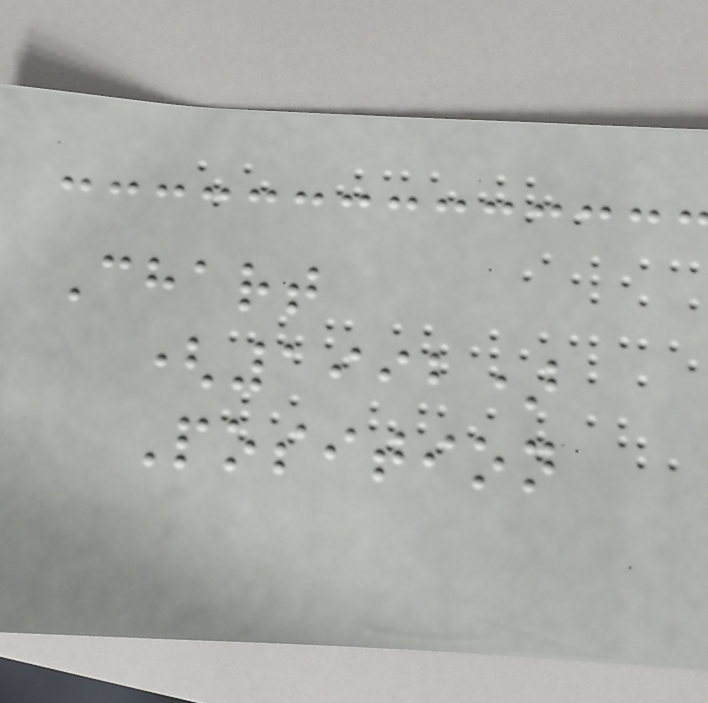Chart
(1992)
Position
